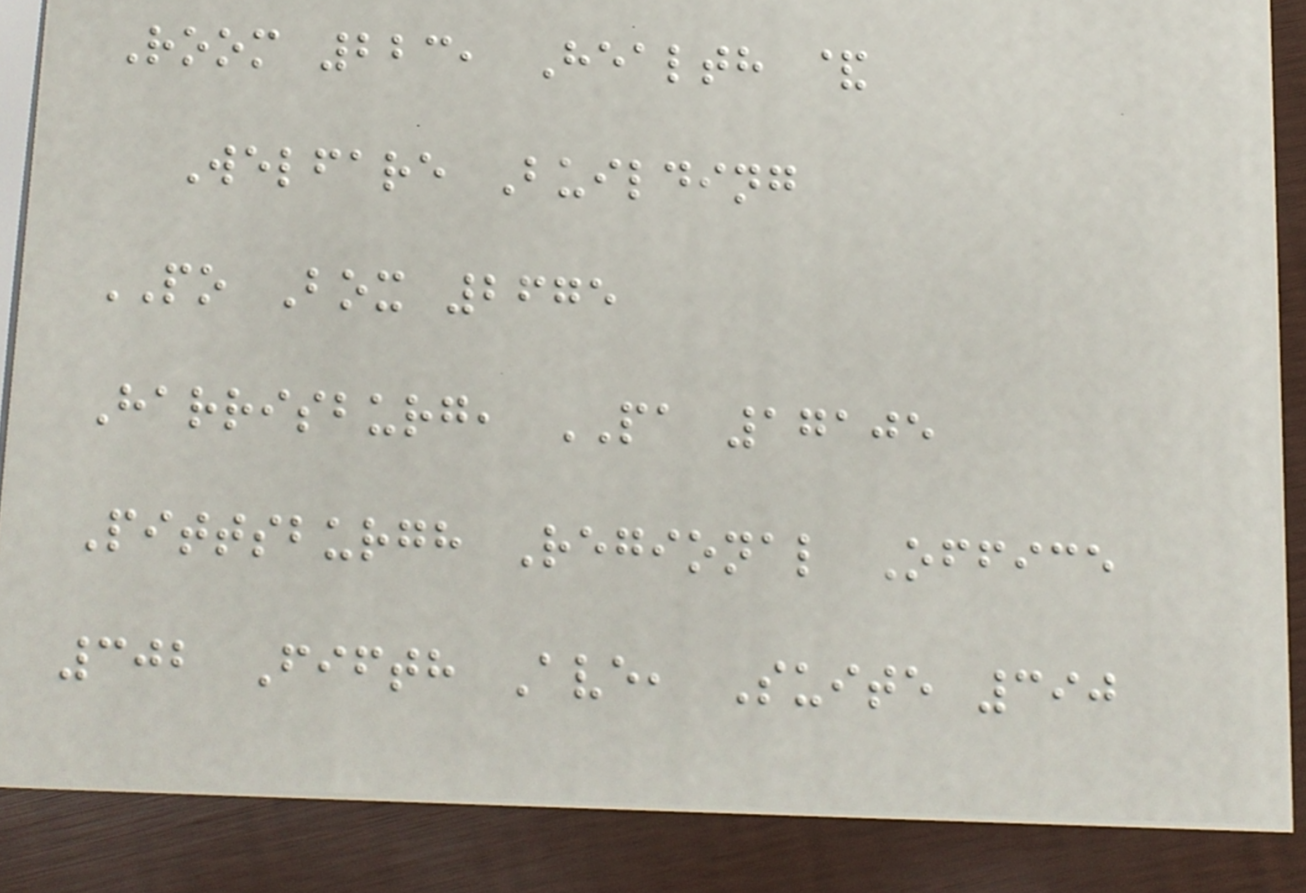Room 223, Health &
Welfare Building
PO Box 2675
Harrisburg, PA 17105
Pittsburgh Regional Office
302 Fifth Ave, Suite 390
